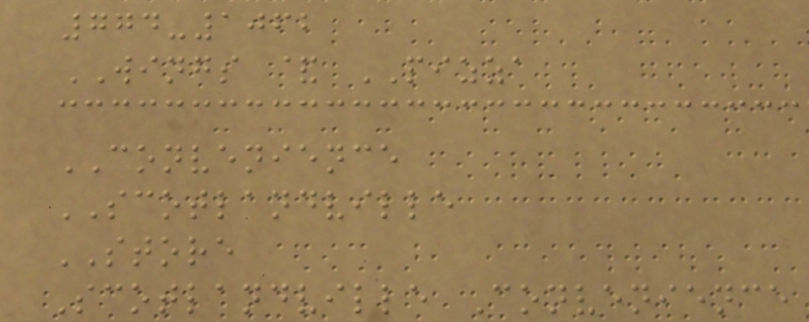774-1062
WINGS & PIZZA
CONVENIENCE
SCOTLANDVILLE
STORE
Scotlandville Convenience
